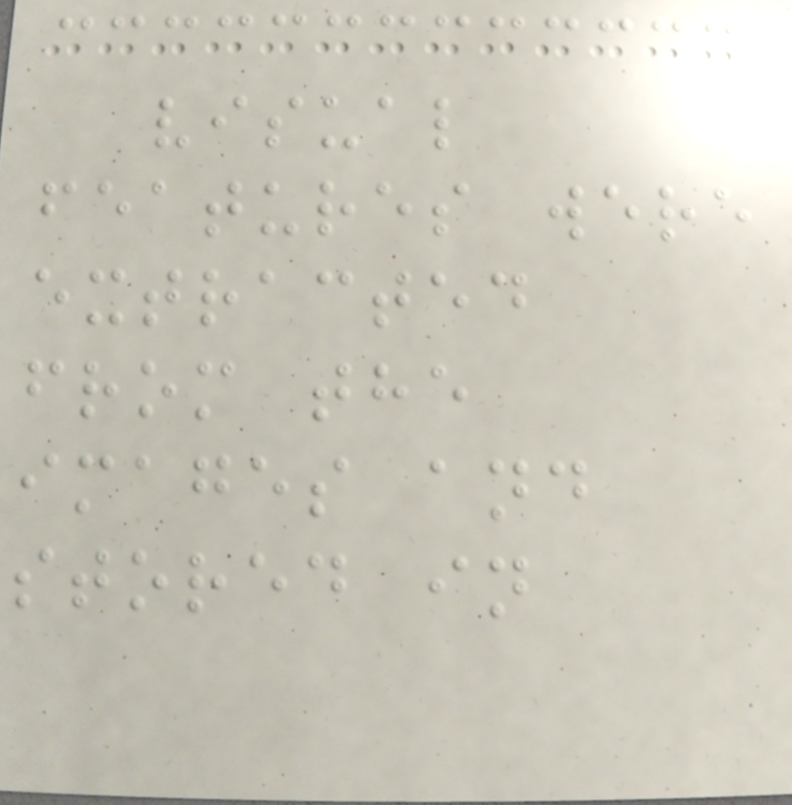visual
features were
extracted
from the
images and
stored in
